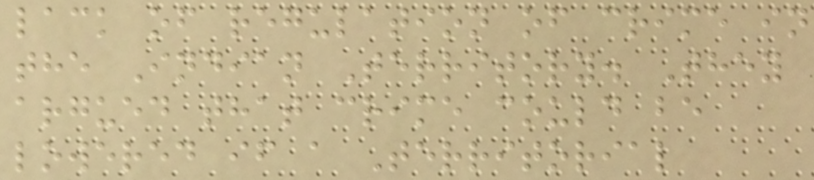lack of regulation of crime in
the Indian Territory. They
argued that crime could be
lowered if a Territorial
